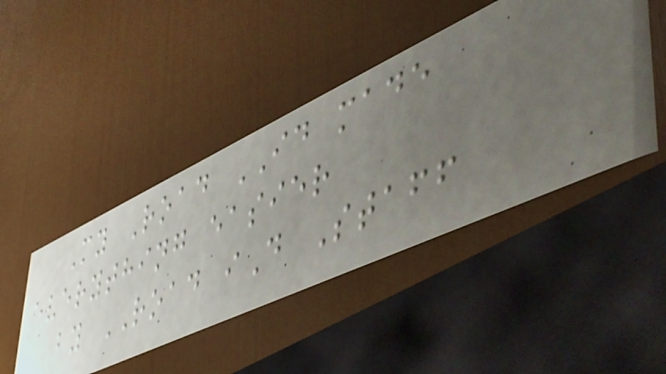My Road ID made
everything easier
by ROAD iD Staff
